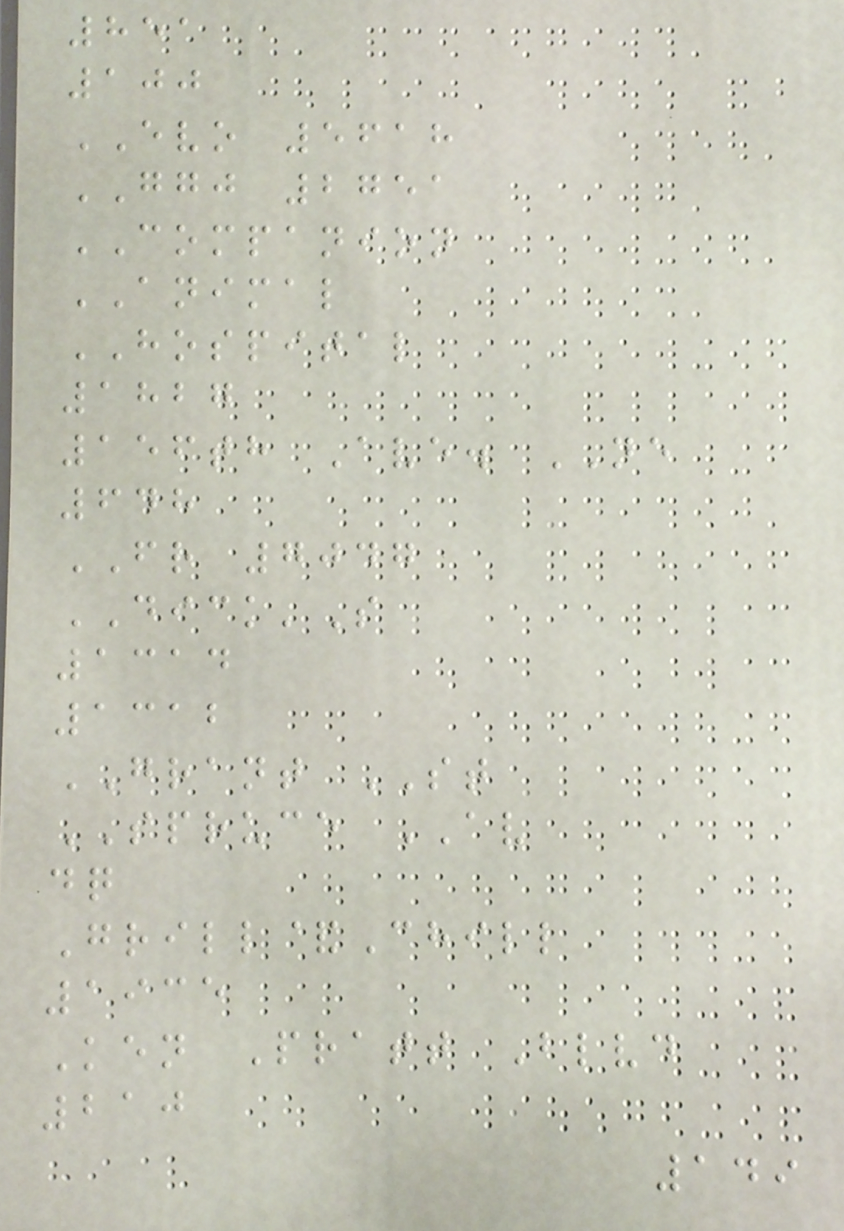851
100
EVO 5618
GGJ 2751
COMPANION
ANIMAL
HOSPITAL
1827
156th Ave. NE
648
FR 7047
DICK'S
1314
1312
GRANT ST
SPRUCE AV
dq
Grill&Chill
1935
Ken Pratt Blvd
210
149
